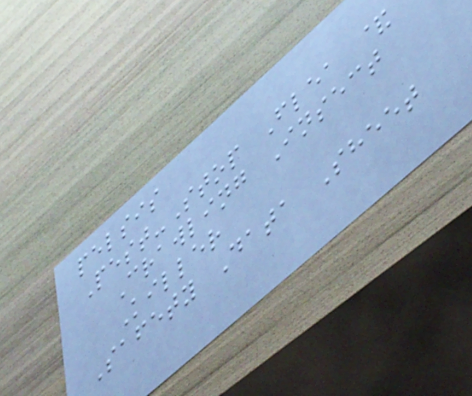pelsis
Pest-Stop Flea &
Crawling Insect
Killer
Safety Data Sheet
